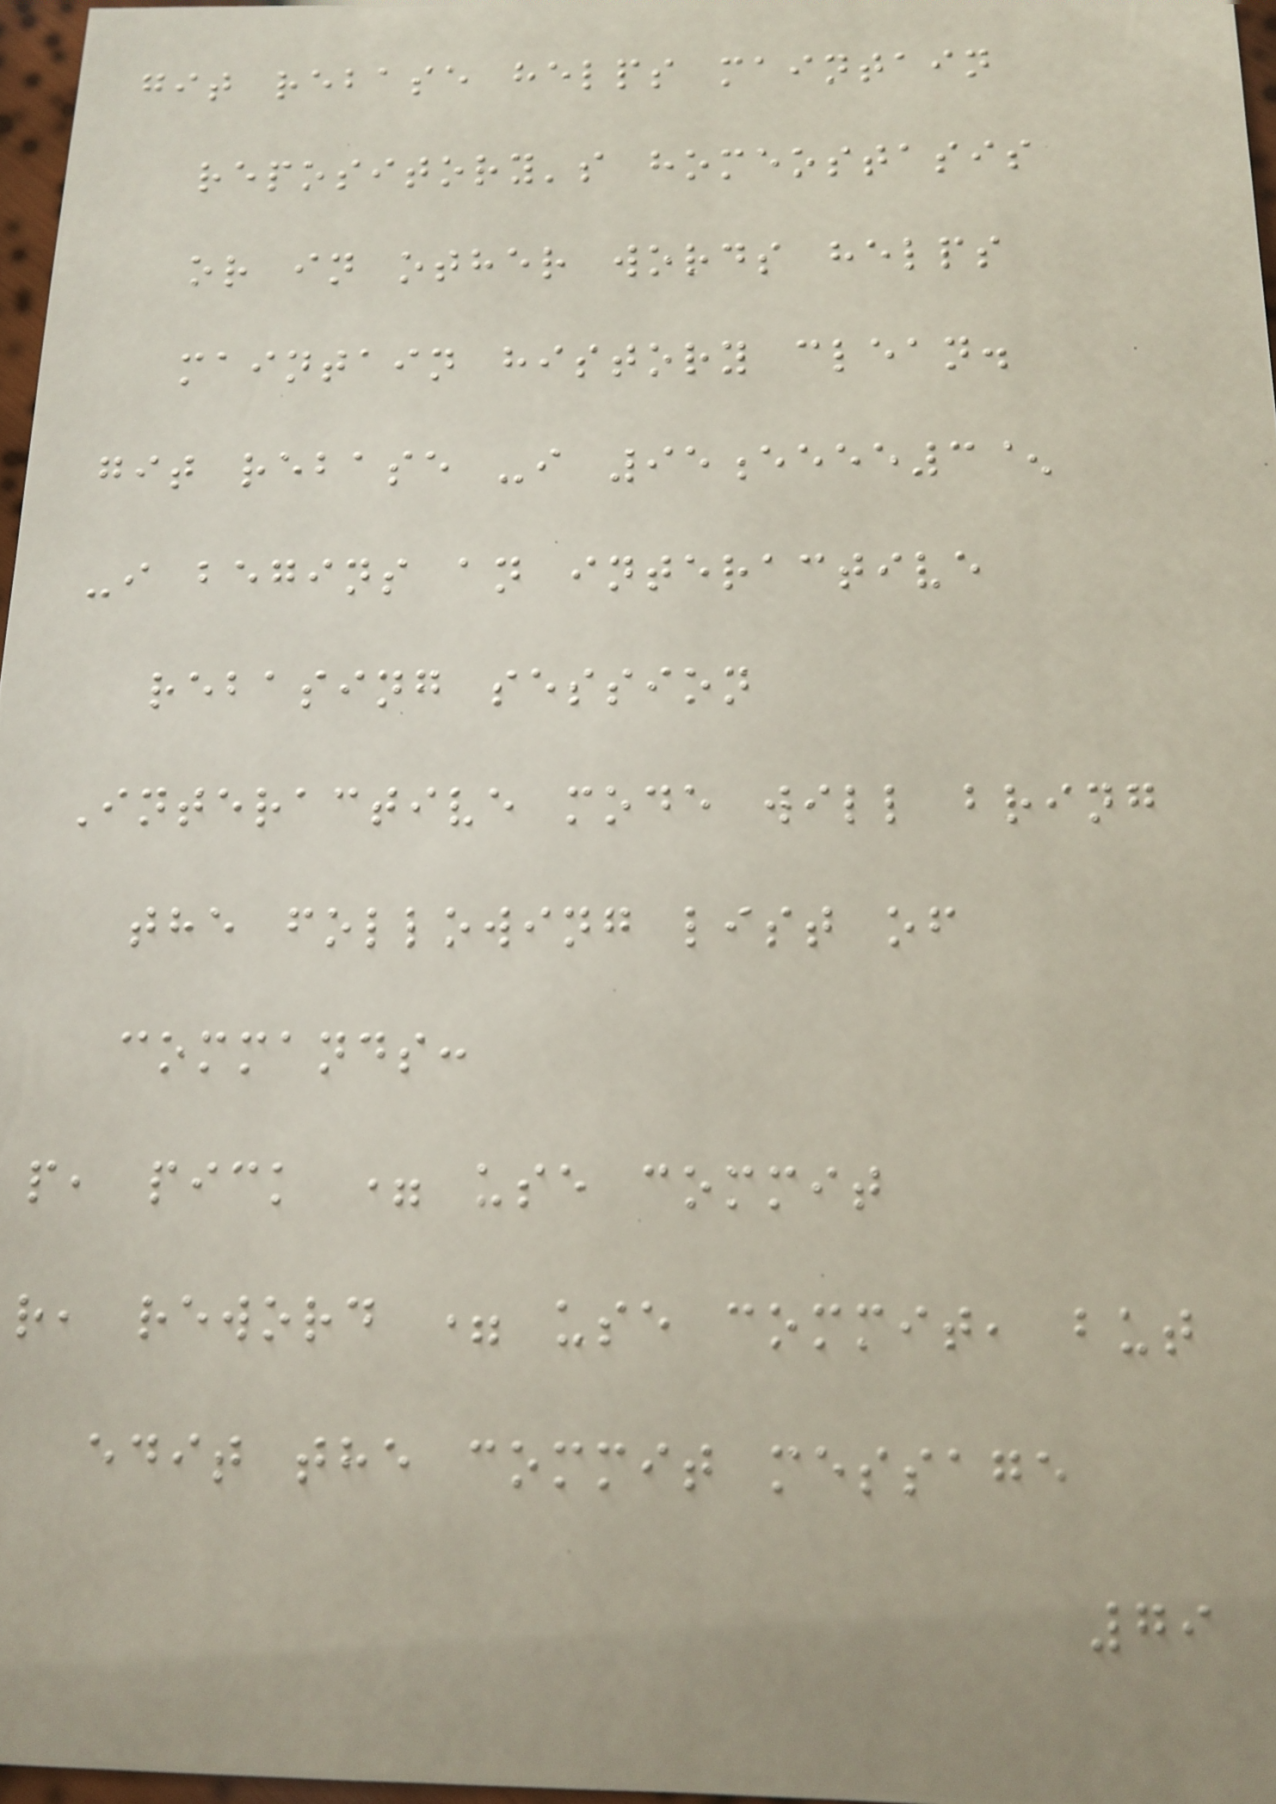git rebase helps maintain
repository's homeostasis
or in other words helps
maintain history clean.
git rebase -i 95eeee3^
-i begins an interactive
rebasing session
Interactive mode will bring
the following list of
commands:
p, pick = use commit
r, reword = use commit, but
edit the commit message
79
